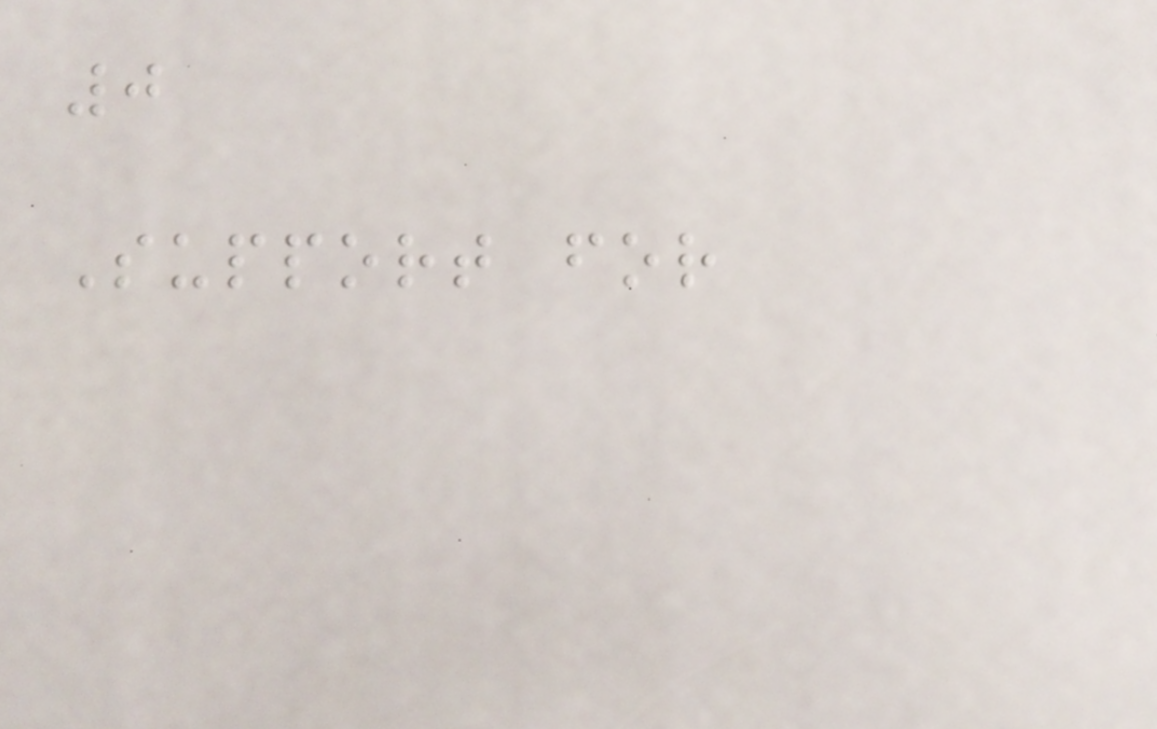0
Support for
